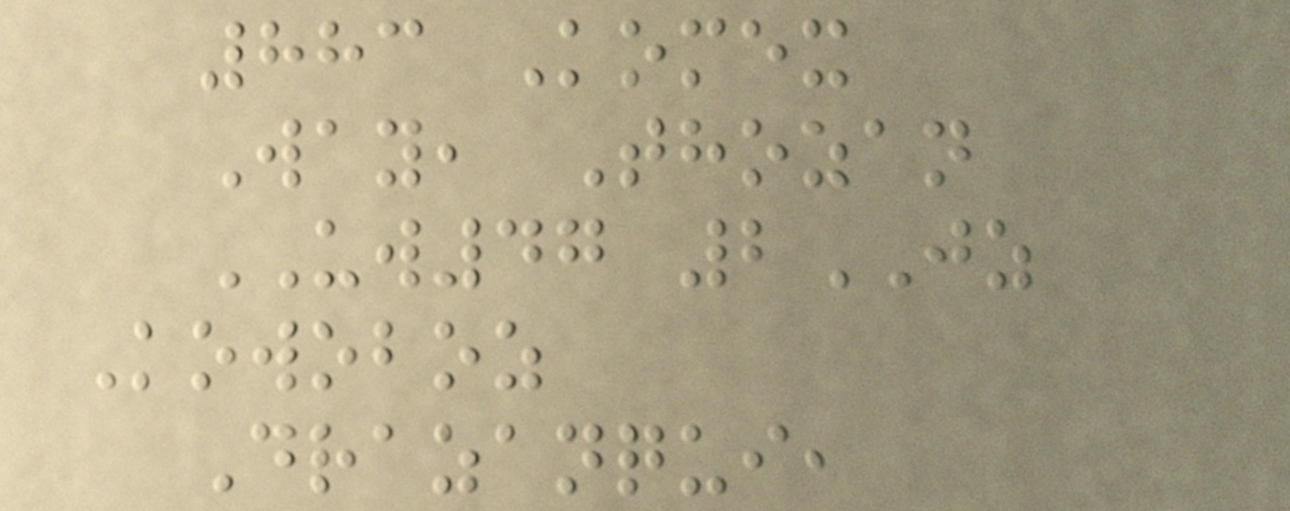883 Komex
Way, Thozan
UW47 2JZ
Kowoboz
Drazanqui,
